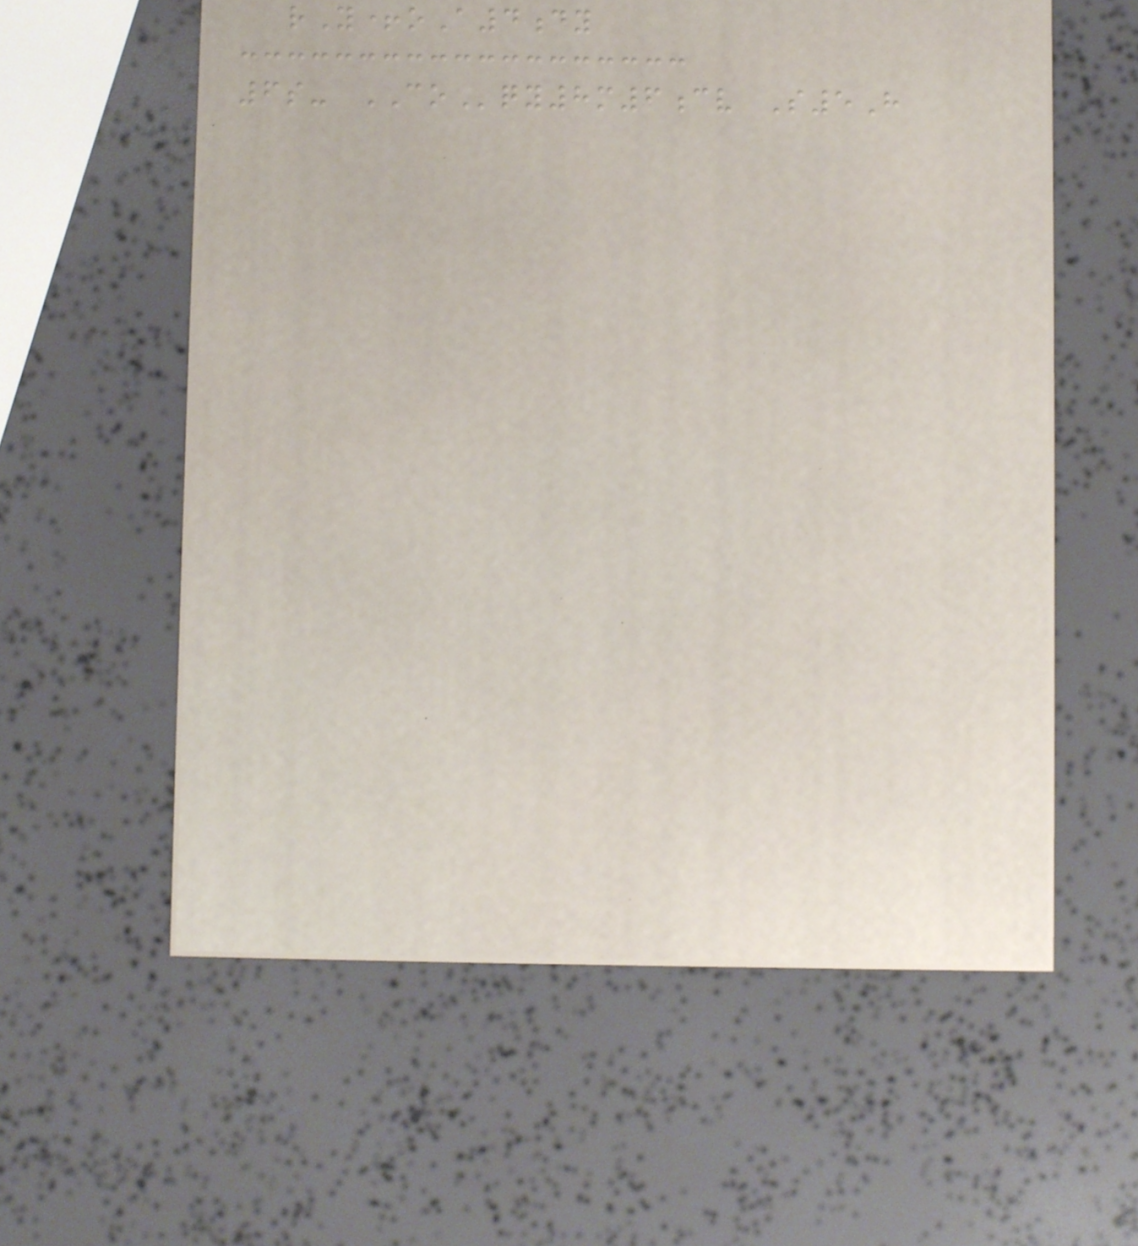rY+oA4dy
6s- COqy8m6cv S5H
